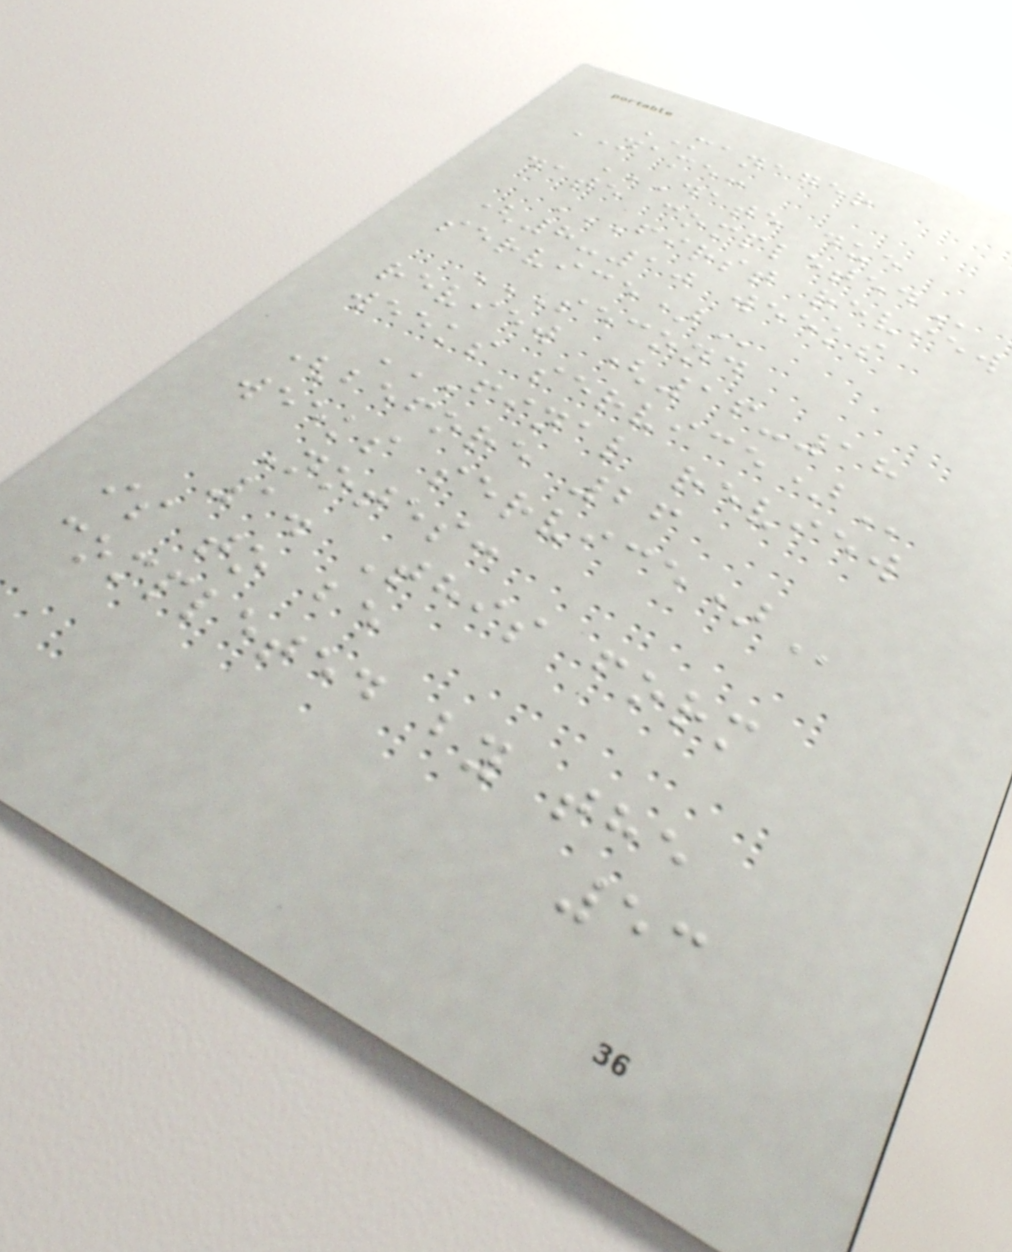MANAGER
NAME:
DATE DUE
DATE COMPLETED
FIRST REVIEW
(8-10 WEEKS
SERVICE)
SECOND
REVIEW (16-18
WEEKS SERVICE)
FINAL REVIEW
(BEFORE 26
WEEKS SERVICE)
Notes:
1. This form
is to be
completed by the
53
